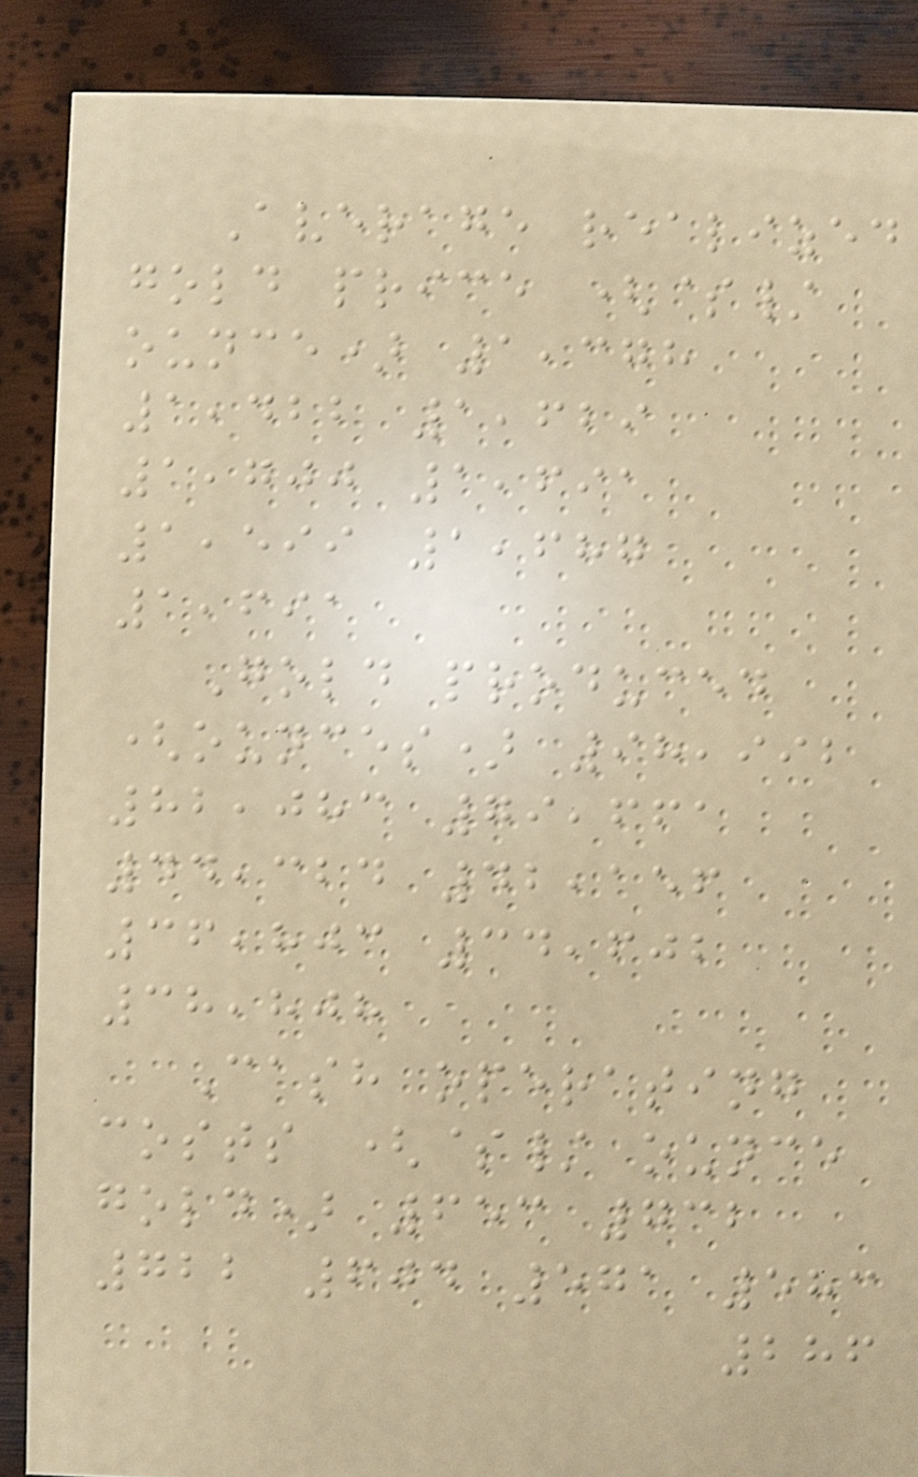Average realized
gold price ($/
ounce) 1,378
1,422 1,629
1,700 1,691
1,599 1,687
1,691
Gold produced
(ounces) 98,992
82,083 79,661
44,324 42,156
36,803 34,602
38,808
Cash operating
costs ($/ ounce
gold) 653 732
722 604 571 583
286
